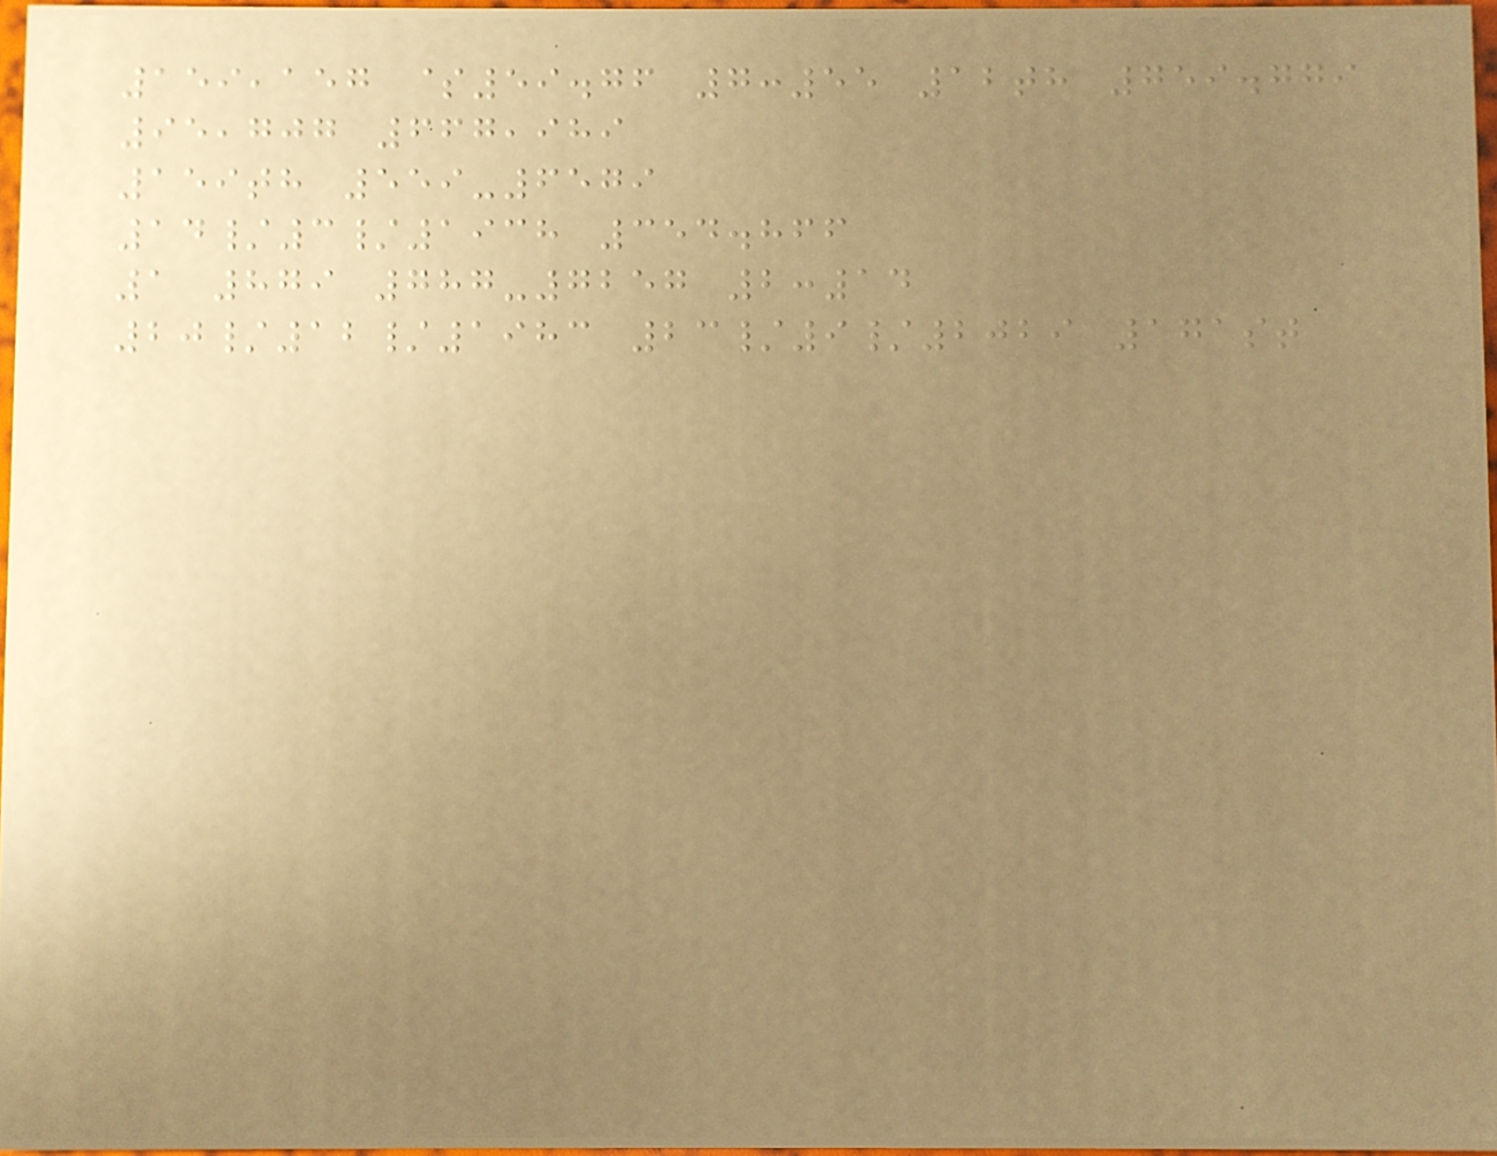159,157 $59.76 7:55 12th 759.779
95,707 667,989
159th 559-6579
14/3/1938 354.866
1 879 787-7257 2:14
20/12/1983 23/9/2029 171st
